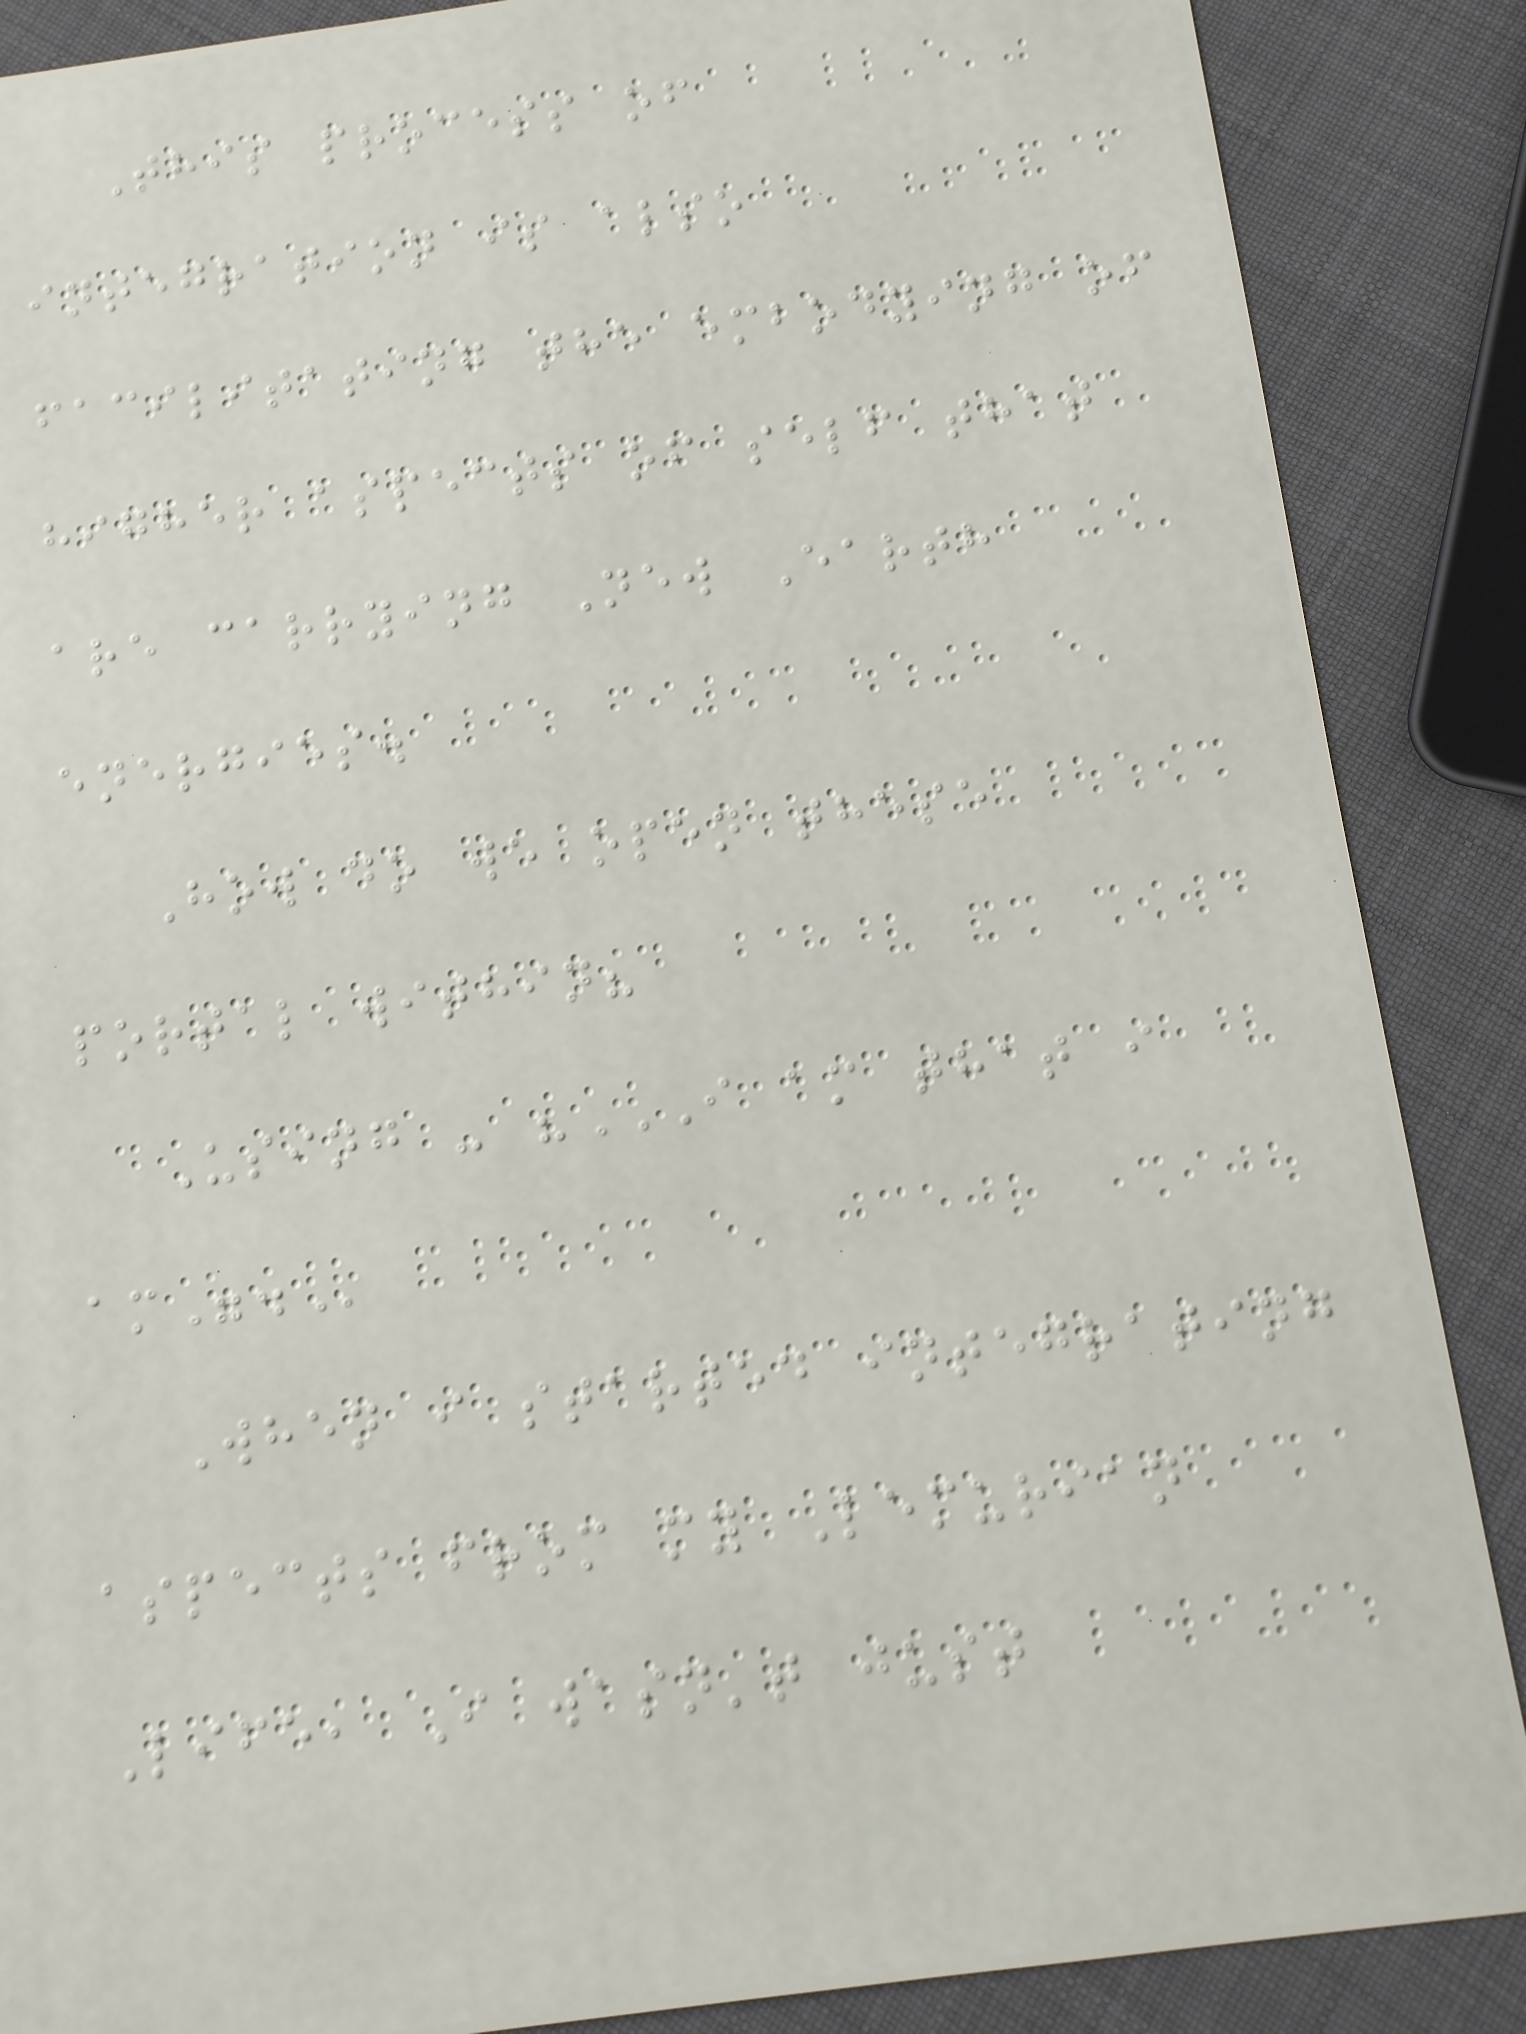This process of
integration is also
facilitating the embodying of
higher aspects of self that
are carrying New Earth
energies.
How do we open these
portal within?
Using - "I AM THAT I
AM".
When i started integrating
aspects from my Lemurian
Life, I wasn't just
